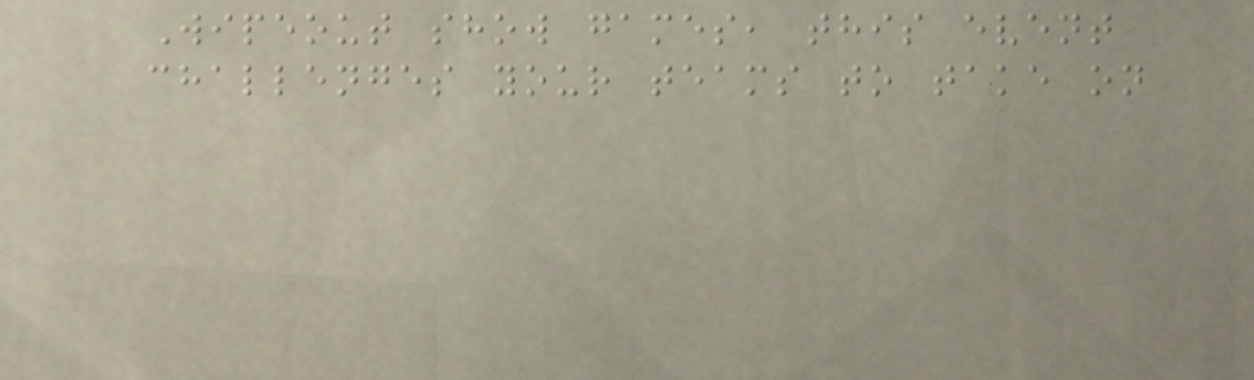Wipeout show games, this event
challenges your teams to take on
